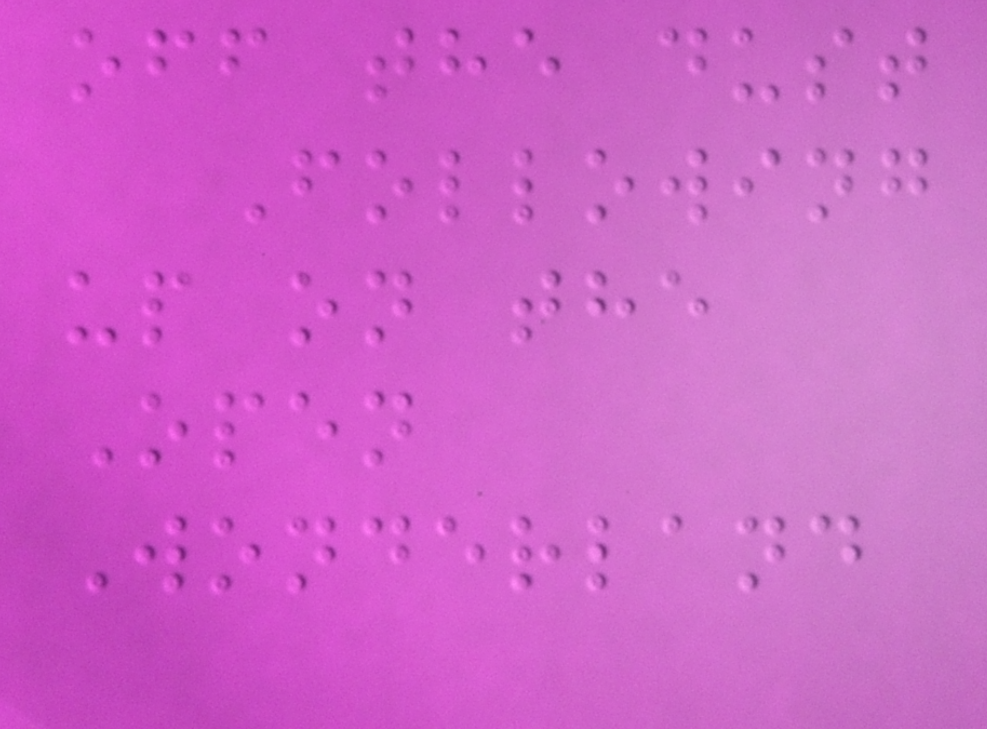off the dust
Following
up on the
Open
Wonderland
